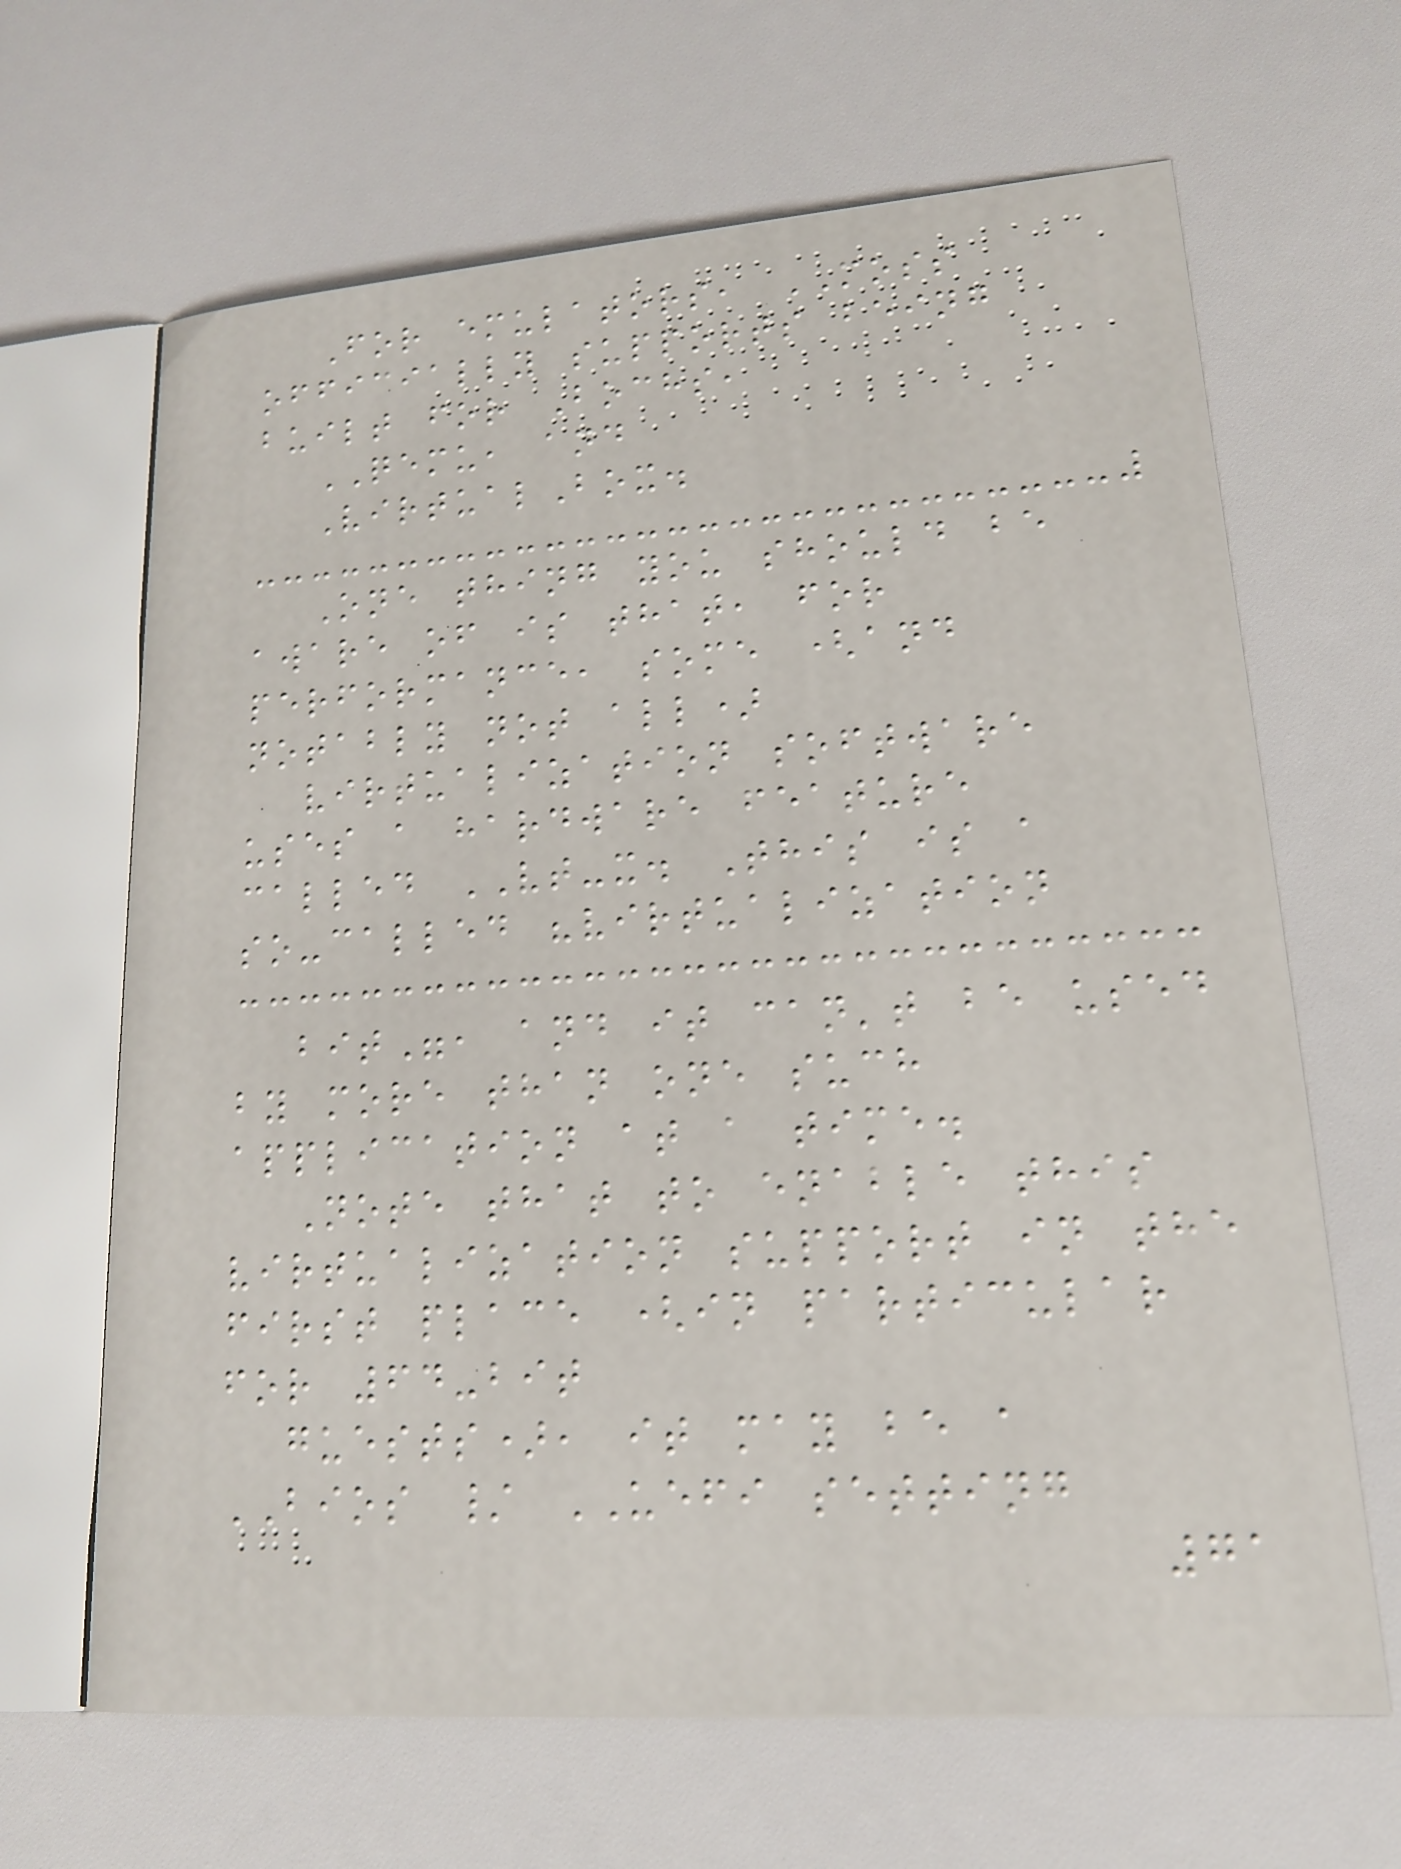For emulators, MOSS
officially supports being
built for Bochs,
QEMU, and
VirtualBox.
One thing you should be
aware of is that, for
performance, some (and
notably not all)
virtualization software
uses a hardware feature
called VT-x. This is a
so-called "virtualization
bit", and it can't be used
by more than one such
application at a time.
Note that to enable this
virtualization support in the
first place (in particular
for 64-bit
guests), it may be a
BIOS / UEFI setting
71
